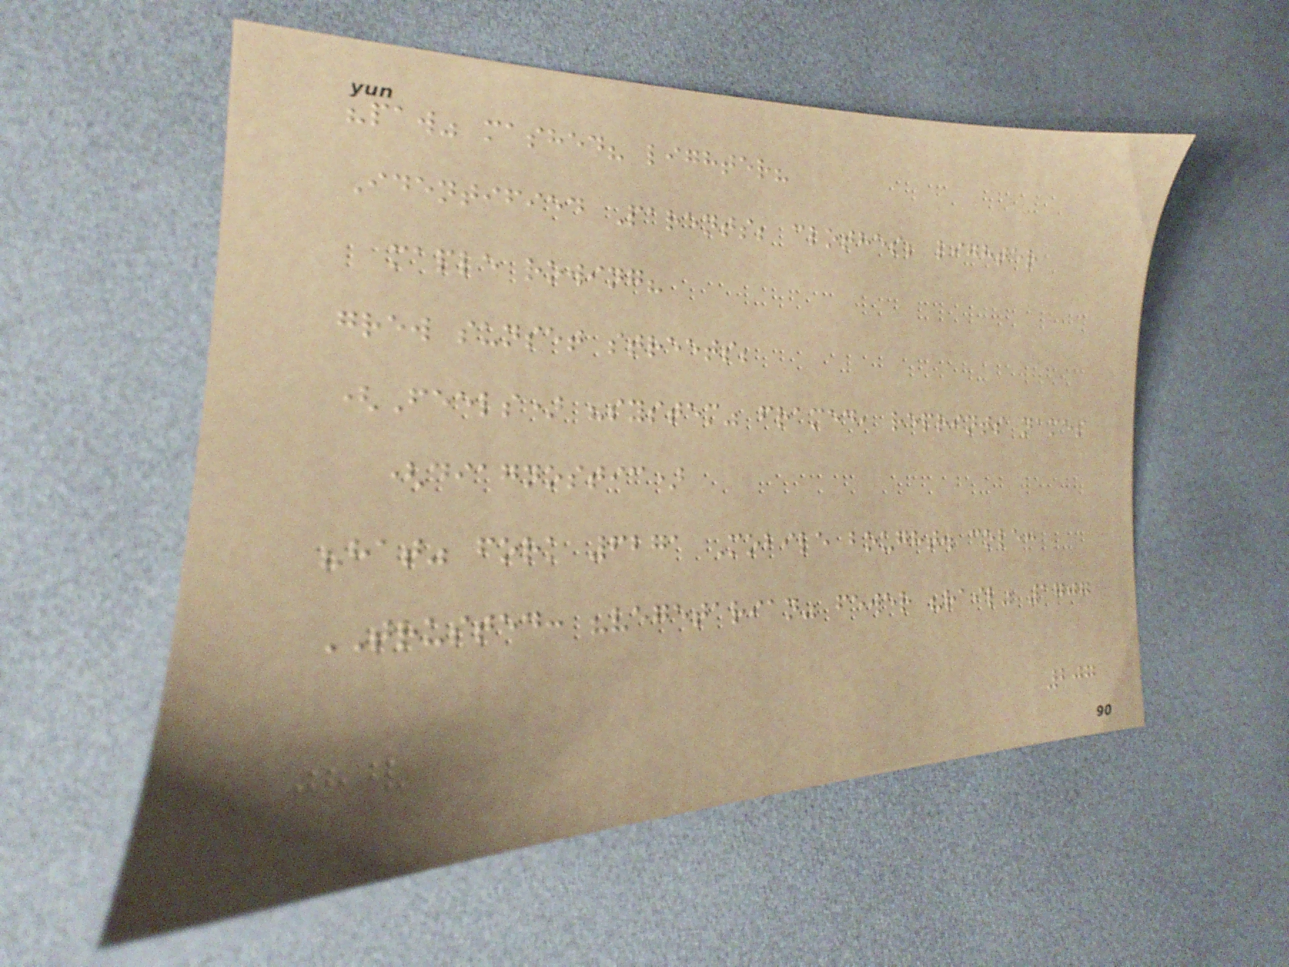"paw" mashed? lighter?
Identified Parents; clothes; lighter
maple rowing?
grew sunset streets;
(Feels) "system" framed, reprints names
(diagnostic)
"hat" fork 6271 Mobile bought. cole:
TRUSTED: "vegetarian" fewer "rail" 1707
207
